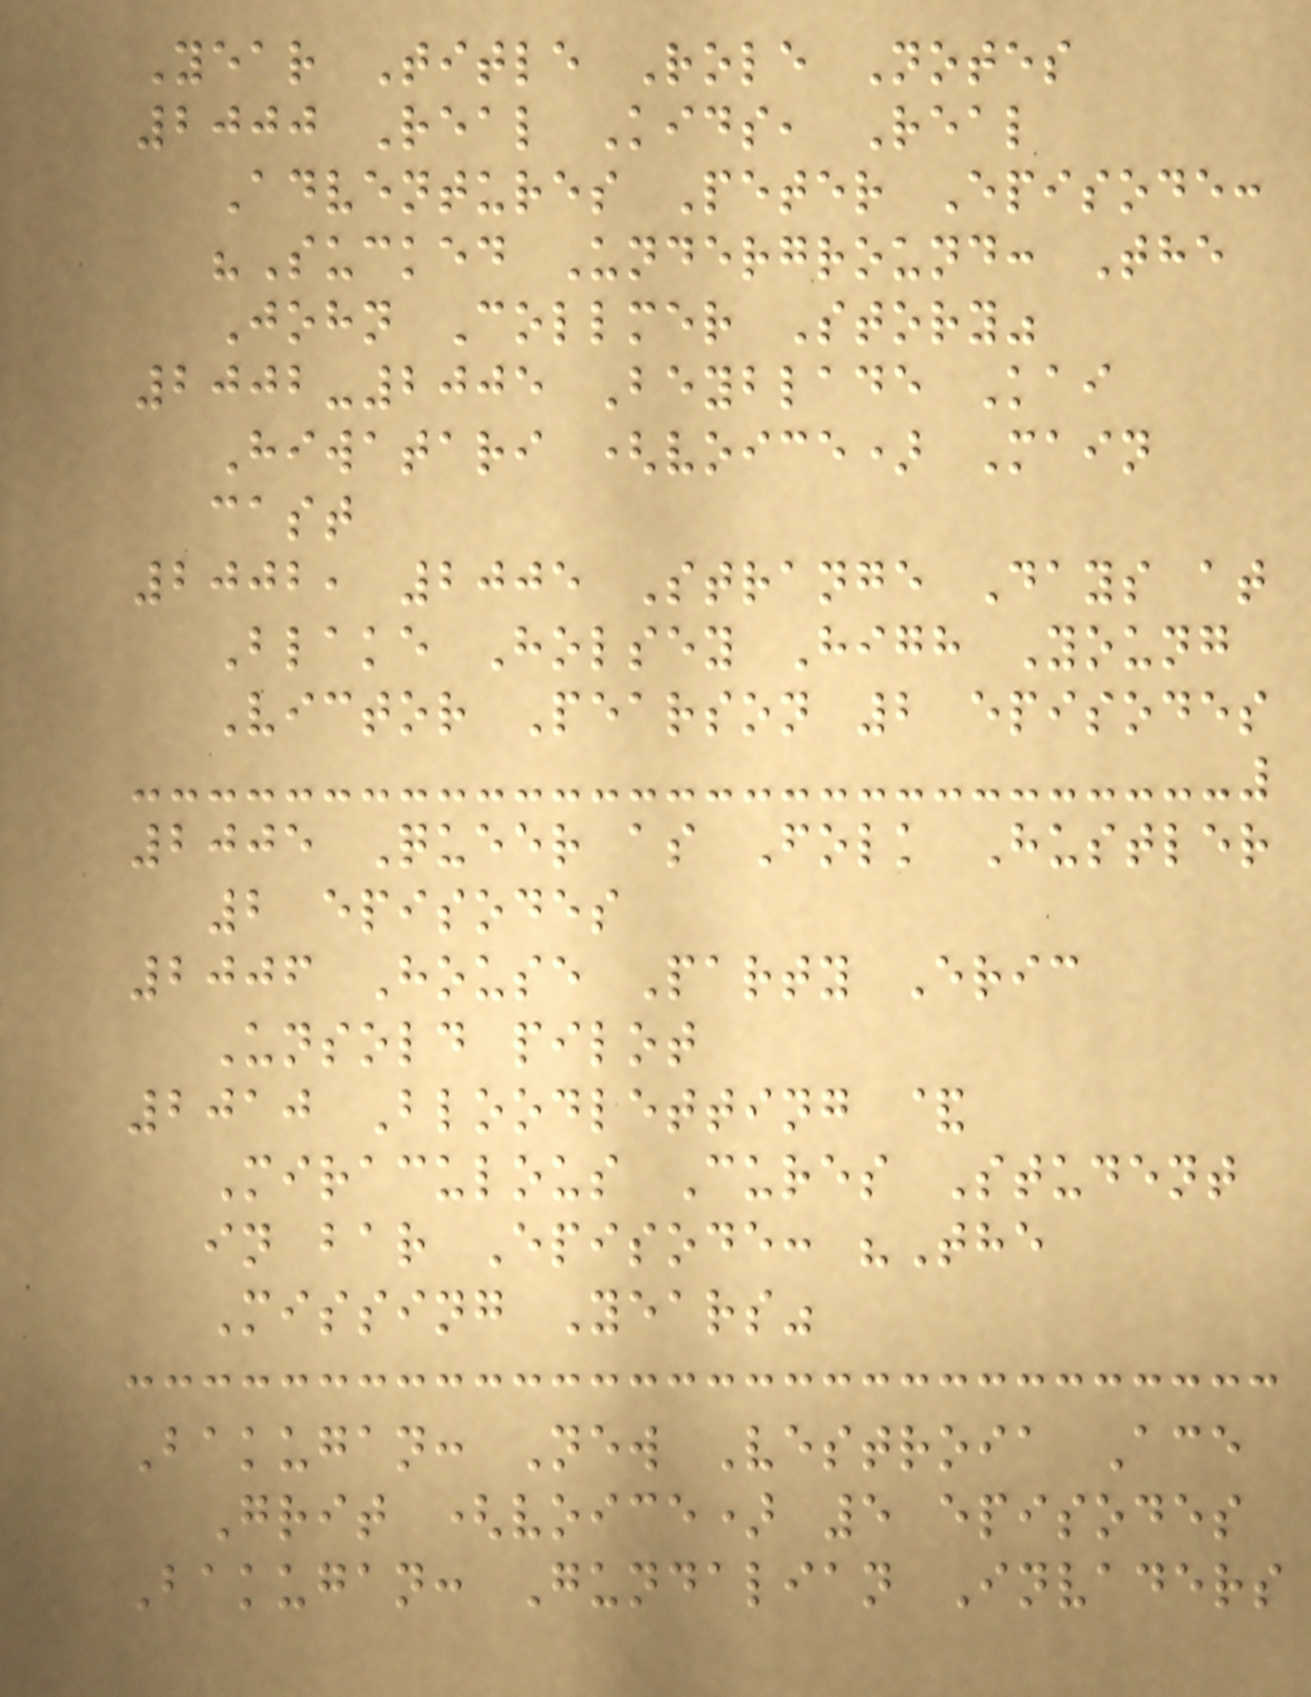Year Title Role Notes
2000 Real Kids, Real
Adventures Peter Episode:
"Sucked Underground: The
John Collmer Story"
2002-2005 Beyblade Kai
Hiwatari (voice) Main
cast
2002, 2005 Strange Days at
Blake Holsey High Young
Victor Pearson 2 episodes
2005 Queer as Folk Hustler
2 episodes
2006 House Party Eric
Unsold pilot
2010 Bloodletting &
Miraculous Cures Student
in bar Episode: "The
Missing Years"
Bakugan: New Vestroia Ace
Grit (voice) 5 episodes
Bakugan: Gundalian Invaders
